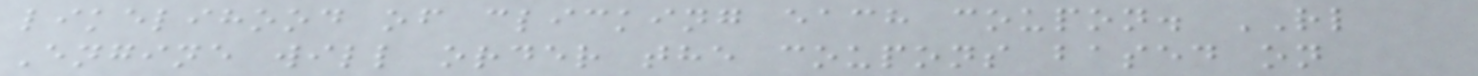likelihood of clicking each coupon. RL
Engine will order the coupons based on
